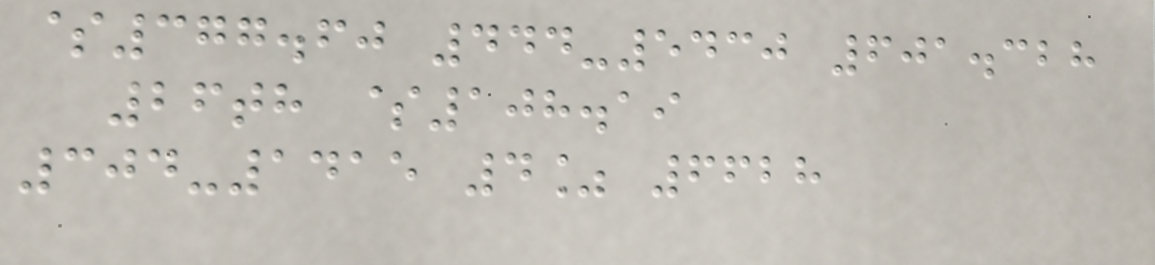$377.60 444-5430 601.328
26th $108.19
304-1415 4% 6628
